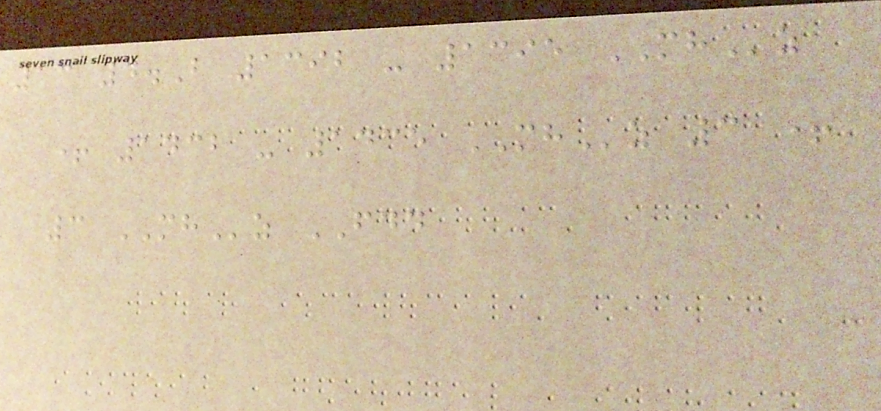13 4.B 1392 - 1395 MHz
+ 1432 - 1435 MHz 3 +
3 MHz FDD
